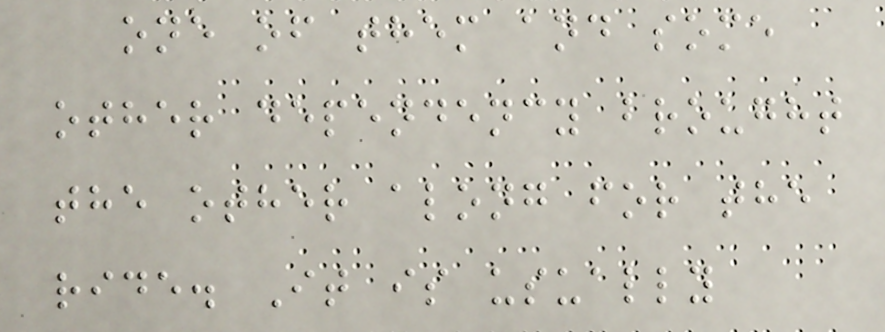one of them and some
other dependency brought
the other along for the
ride. It is usually
